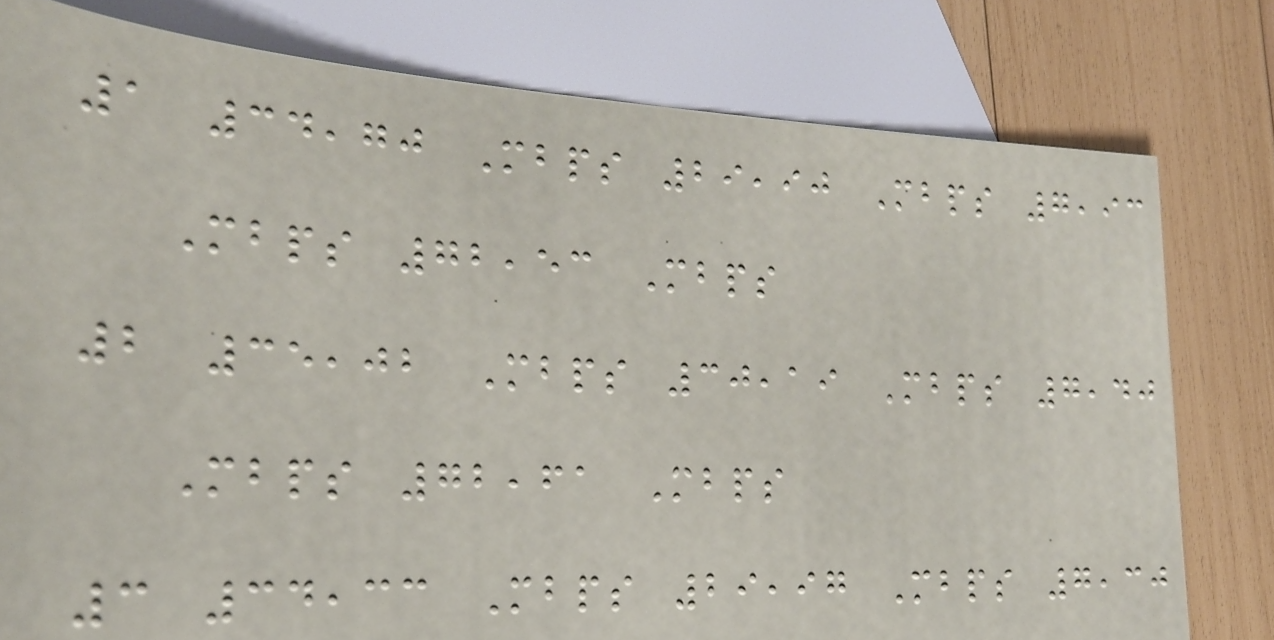1 34,70 Mbps 29,90 Mbps 7,93
Mbps 72,53 Mbps
2 35,02 Mbps 30,19 Mbps 7,40
Mbps 72,61 Mbps
3 34,33 Mbps 29,97 Mbps 7,30
